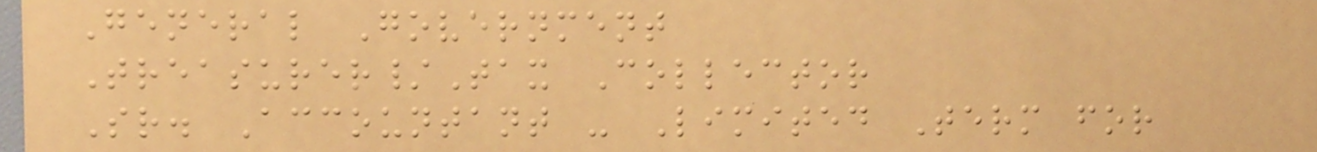General Government
Treasurer/Tax Collector
Sr. Accountant - Limited Term for
